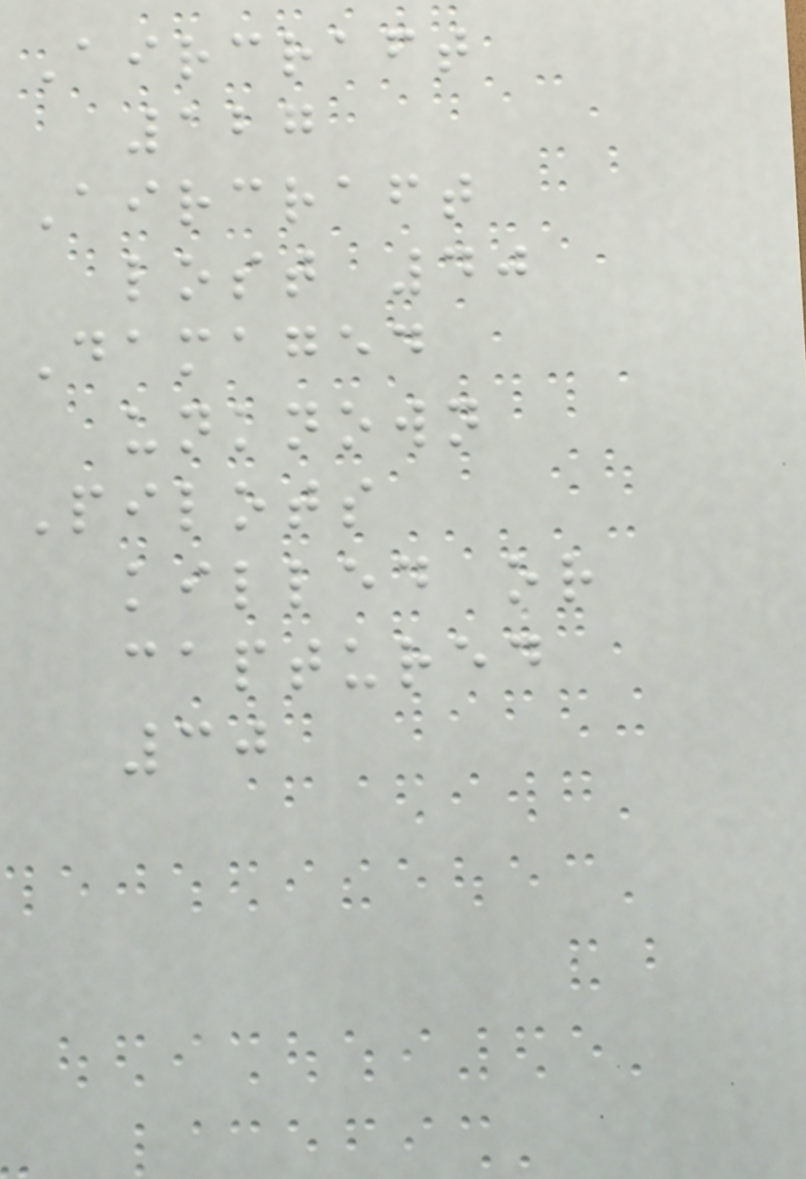Aircraft
127
Aircraft
lost 40
Damaged
unknown
Pilots
killed or
captured
30
